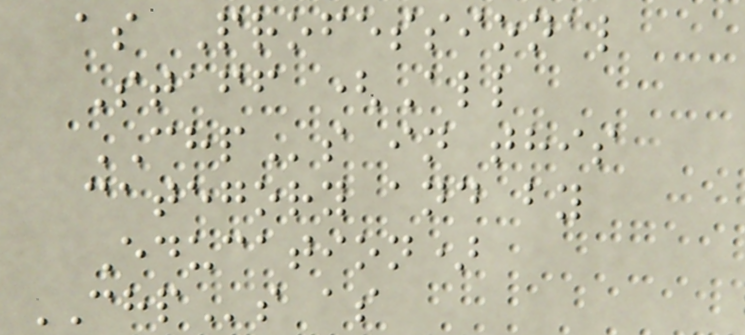as Professional
Staff (All
CHPs in this
category and by
Education)
CHPs as
